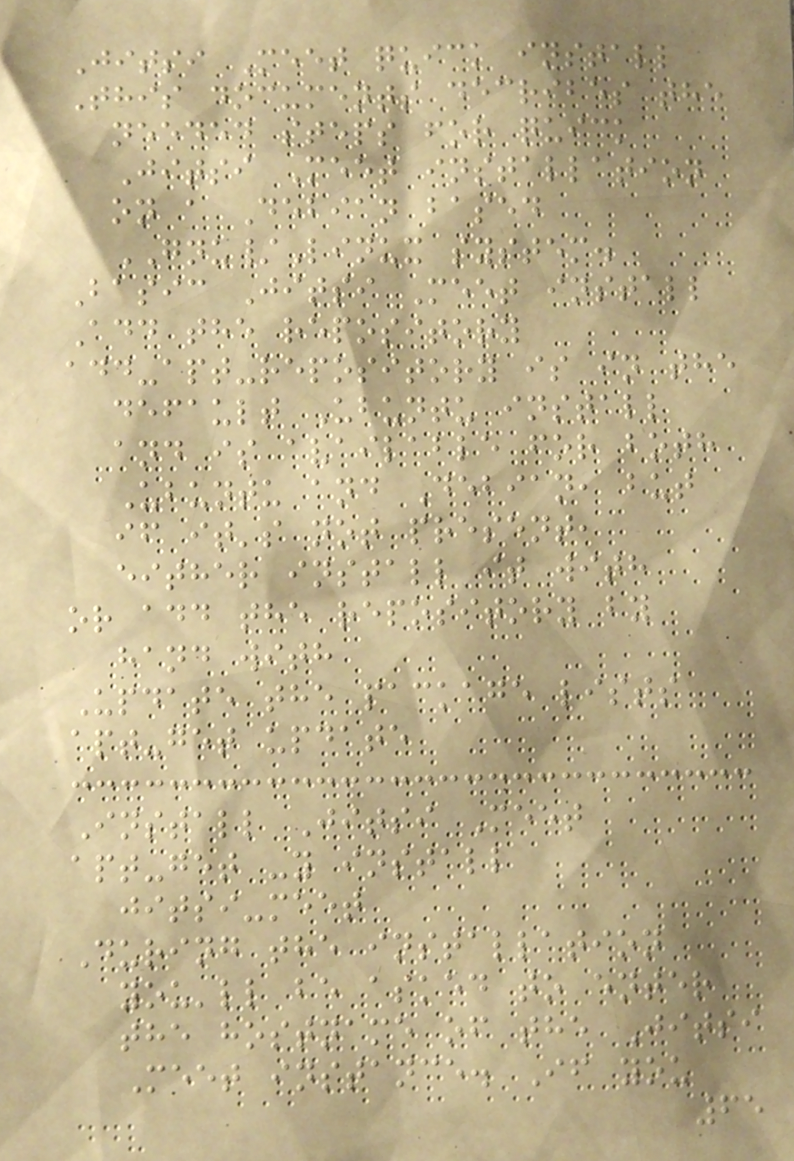Jitsi Meet quick install
This documents decribes the
needed steps for quick
Jitsi Meet installation
on a Debian based
GNU/Linux system.
Basic Jitsi Meet install
Add the repository
add-apt-repository is in the
default Ubuntu install
and is available for both
Ubuntu and Debian, but
if it's not present,
either install it with
or add the repository by
hand with
Update the package lists
apt-get update
Install Jitsi Meet
apt-get -y install
jitsi-meet
During the installation
you'll be asked to enter
the hostname of the Jitsi
Meet instance. If you
65
